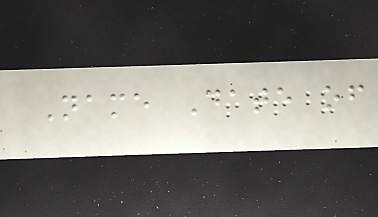Name Date of
